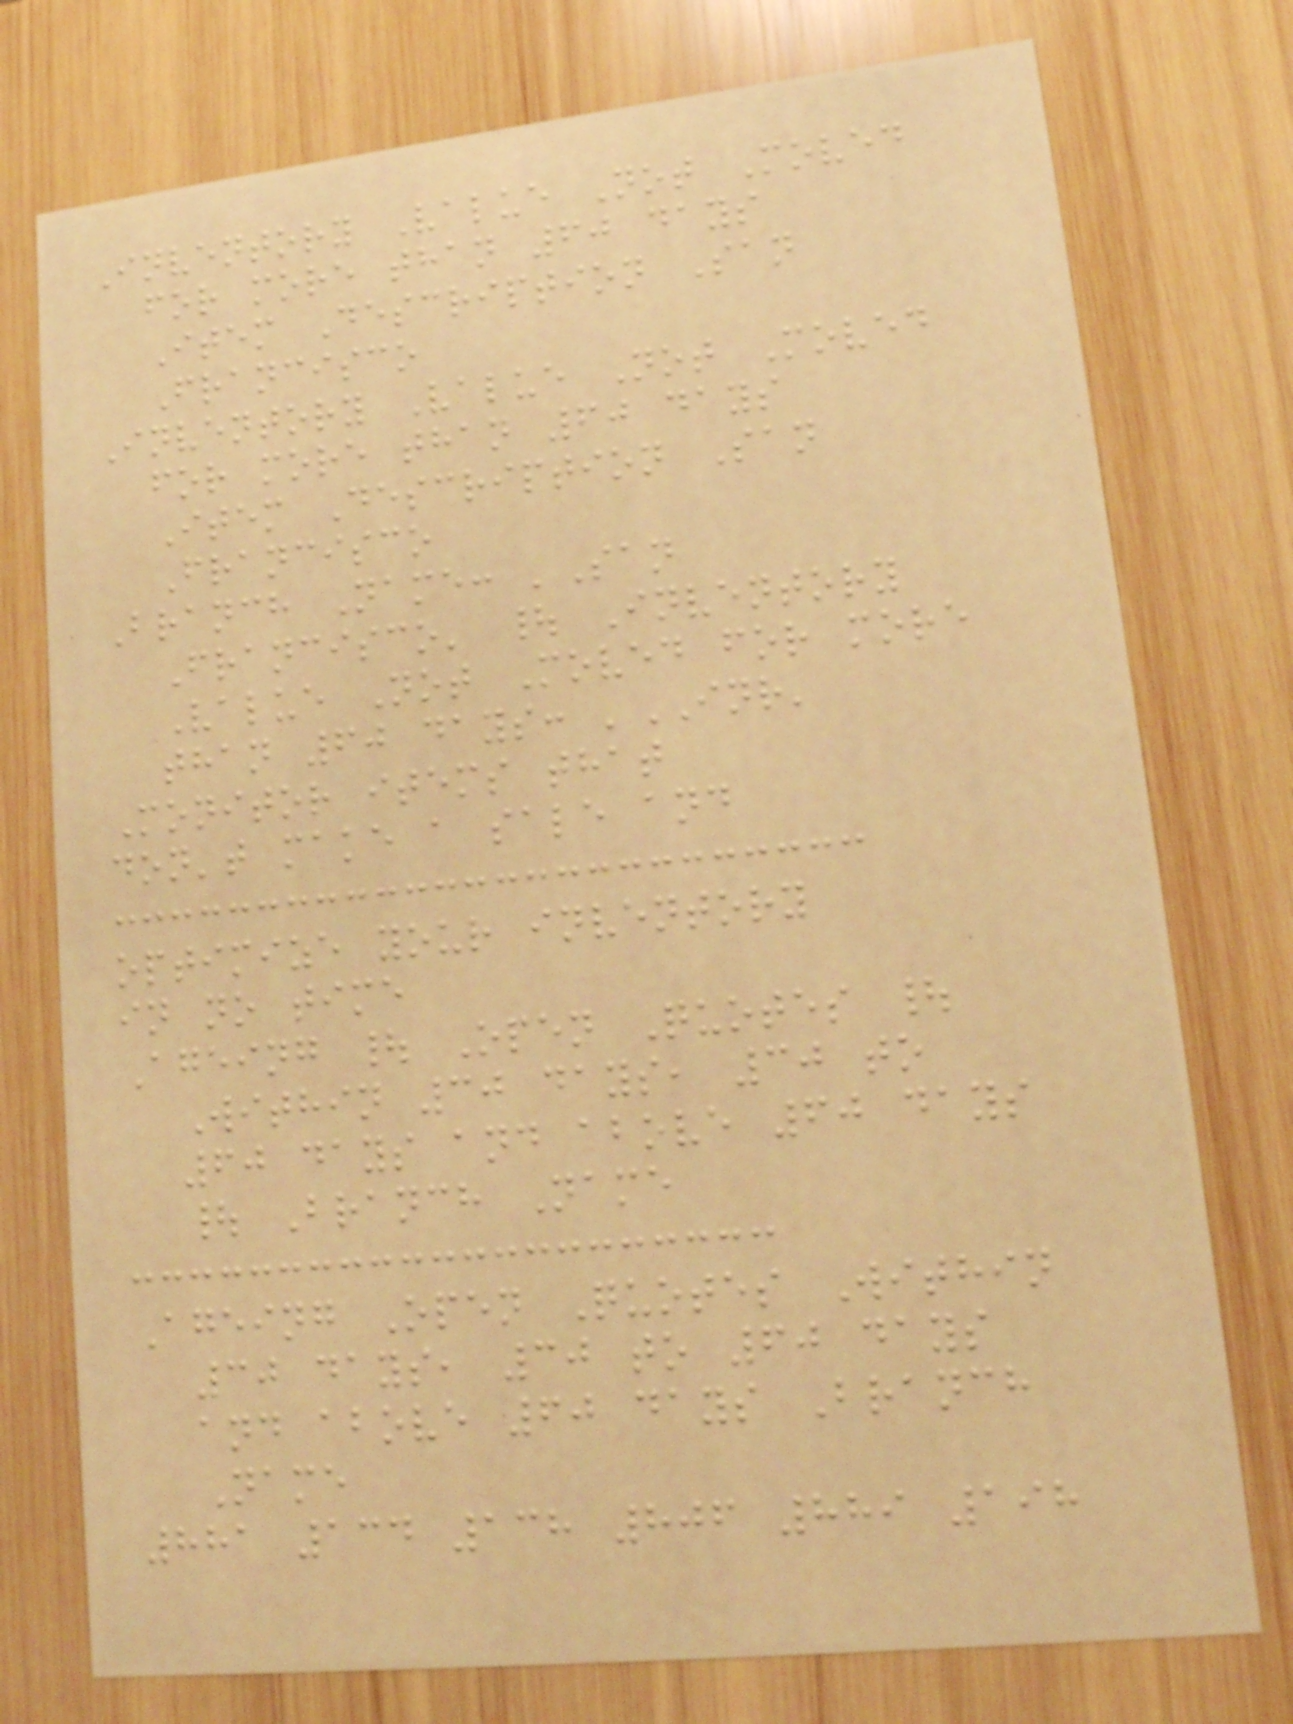Inventory Value Not Moved
for more than 60 days
Item Description San
Francisco
Inventory Value Not Moved
for more than 60 days
Item Description San
Francisco
Branch Name: 'San
Francisco' | Inventory
Value Not Moved for more
than 60 days: 'INR'
Monitor items that
don't make a sale and
optimize your inventory
in no time
Ageing | Open Quotes |
Within 30 days, 30 to
60 days and above 60 days
| Branch Name
Ageing Open Quotes Within
30 days, 30 to 60 days
and above 60 days Branch
Name
881 134 138 806 889 198
